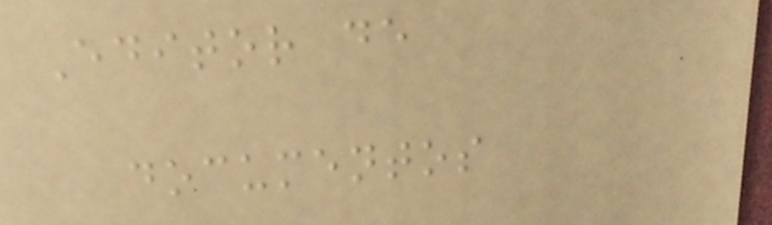Editor de
documentos
